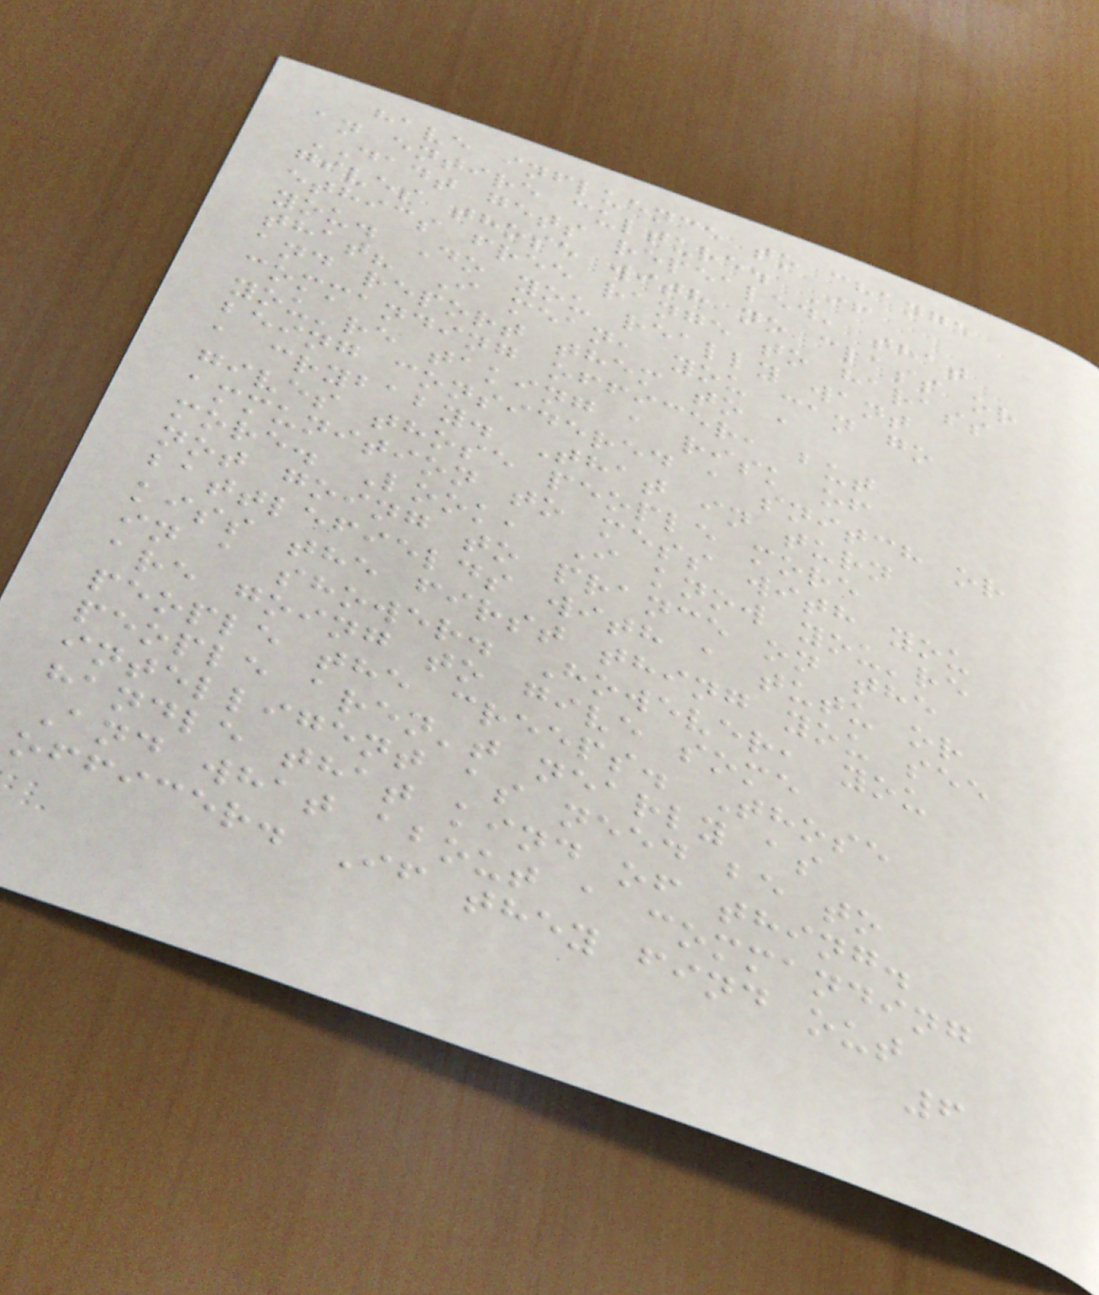have influence to change
an entire culture. If
DADT gets repealed, that
gives those with no class or
ethics free range to harass
you. Do you really want
that? I mean, you can go
and report them to a
commanding officer, but
you're taking a risk of
being considered a snitch or
a crybaby. That in turn
gives those people more
ammunition to mess with you
more. Look, I know you're
not going to prance on the
battlefields with a tutu or
kiss the first thing you see
in a shower. However, you
are going to give some
people the creeps. Those
people aren't nearly as
intelligent as need be to
handle that kind of thing.
And what about a commanding
officer. If they find out
6
